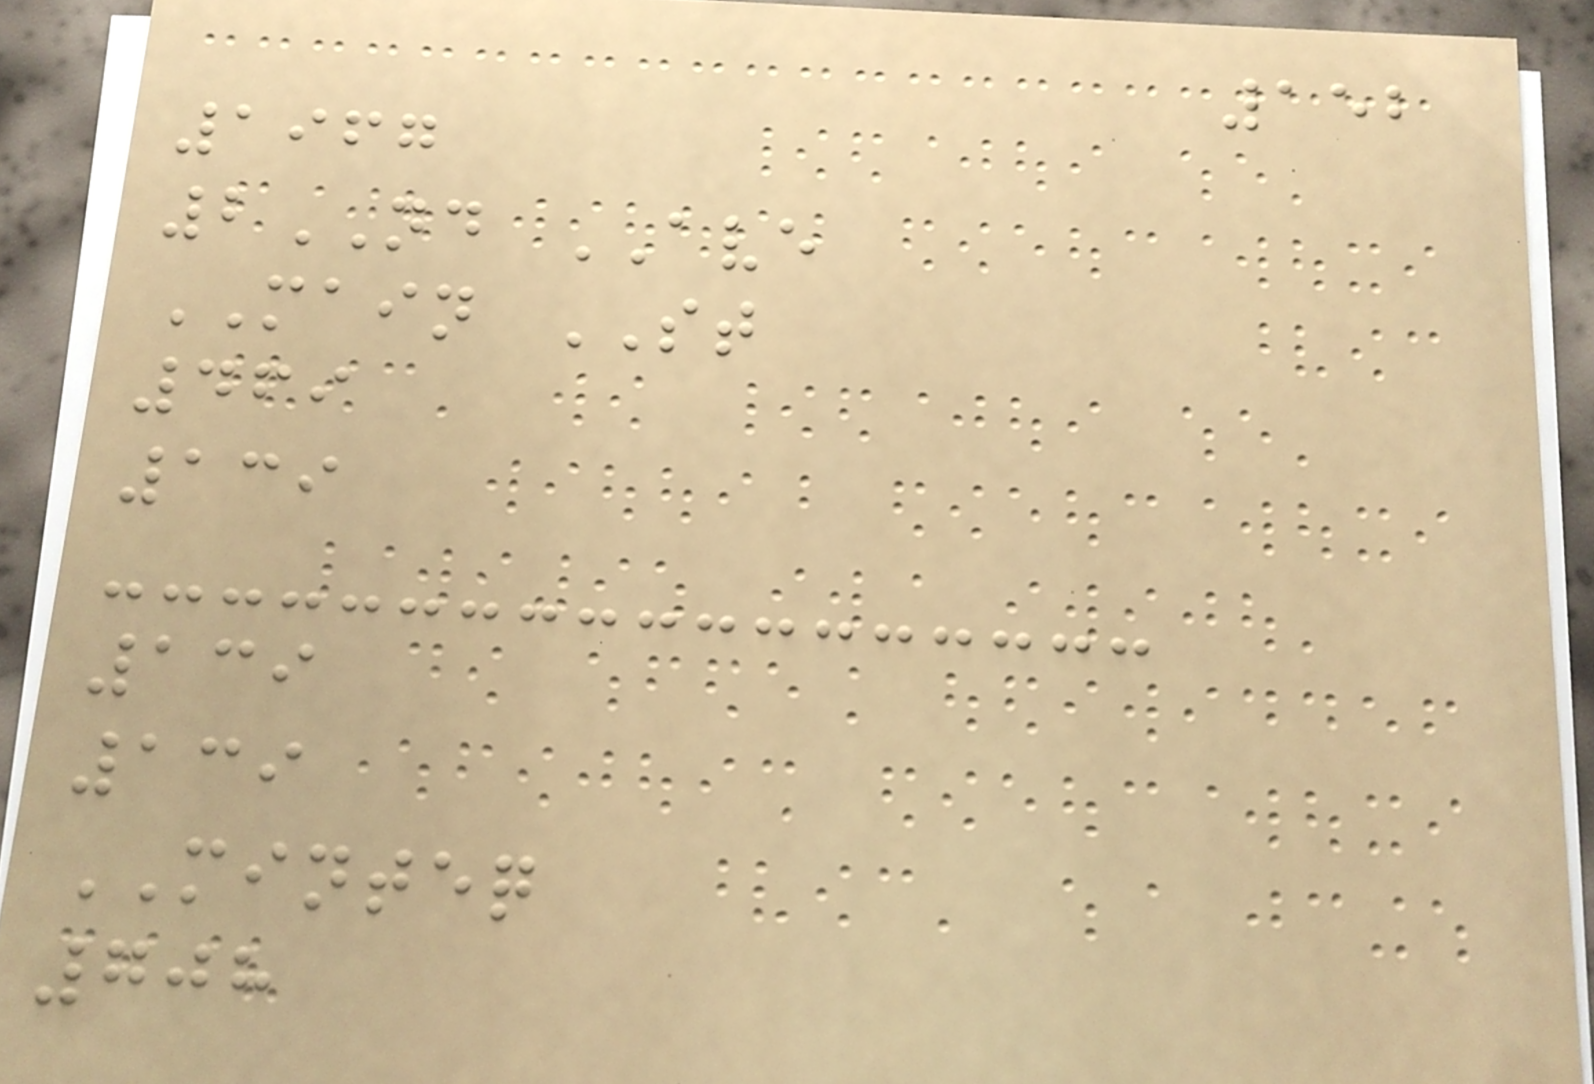152
1967
2ND AVE
MAIN ST
469
139
139
139
MINTEQ
708
